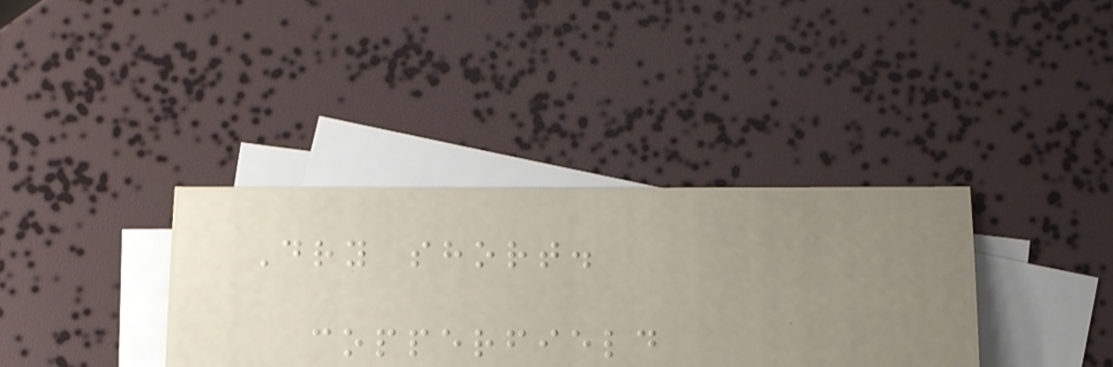Dry short.
copperfield
